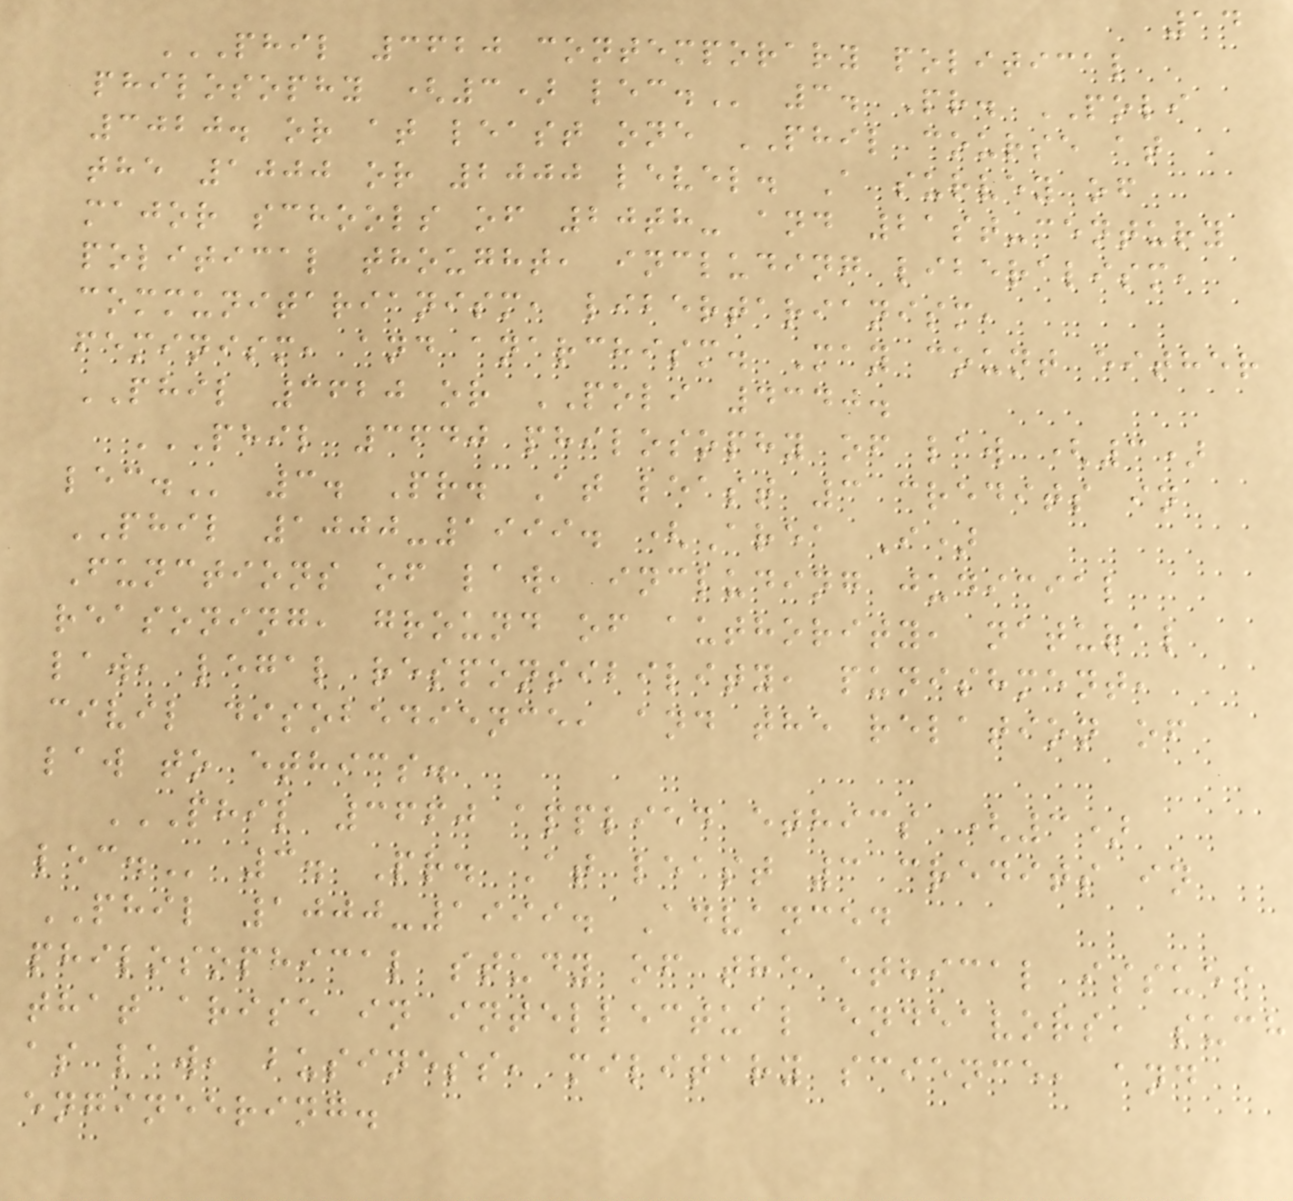14
PHIL 3620 CONTEMPORARY POLITICAL
PHILOSOPHY (3) LEC. 3. Pr. POLI
3020. or at least one PHIL course at
the 1000 or 2000 level. A survey of
major schools of 20th- and 21st-century
political thought, including liberalism,
communitarianism, libertarianism,
feminism, and anarchism. May count either
PHIL 3620 or POLI 4340.
PHIL 3640 PHILOSOPHY OF LAW (3)
LEC. 3. Pr. At least 3 credits in
PHIL 1000-1999. (Area I)
Functions of law, including judicial
reasoning, ground of authority, natural
law, legal responsibility, punishment,
civil disobedience, and the relation of
law to ethics.
PHIL 3660 APPLIED ETHICS (3)
LEC. 3. Pr. At least 3 credits in
PHIL 1000-1999. Advanced
philosophical study of the ethical issues
that arise in intellectual endeavors, such
as law, business, military science, and
engineering.
